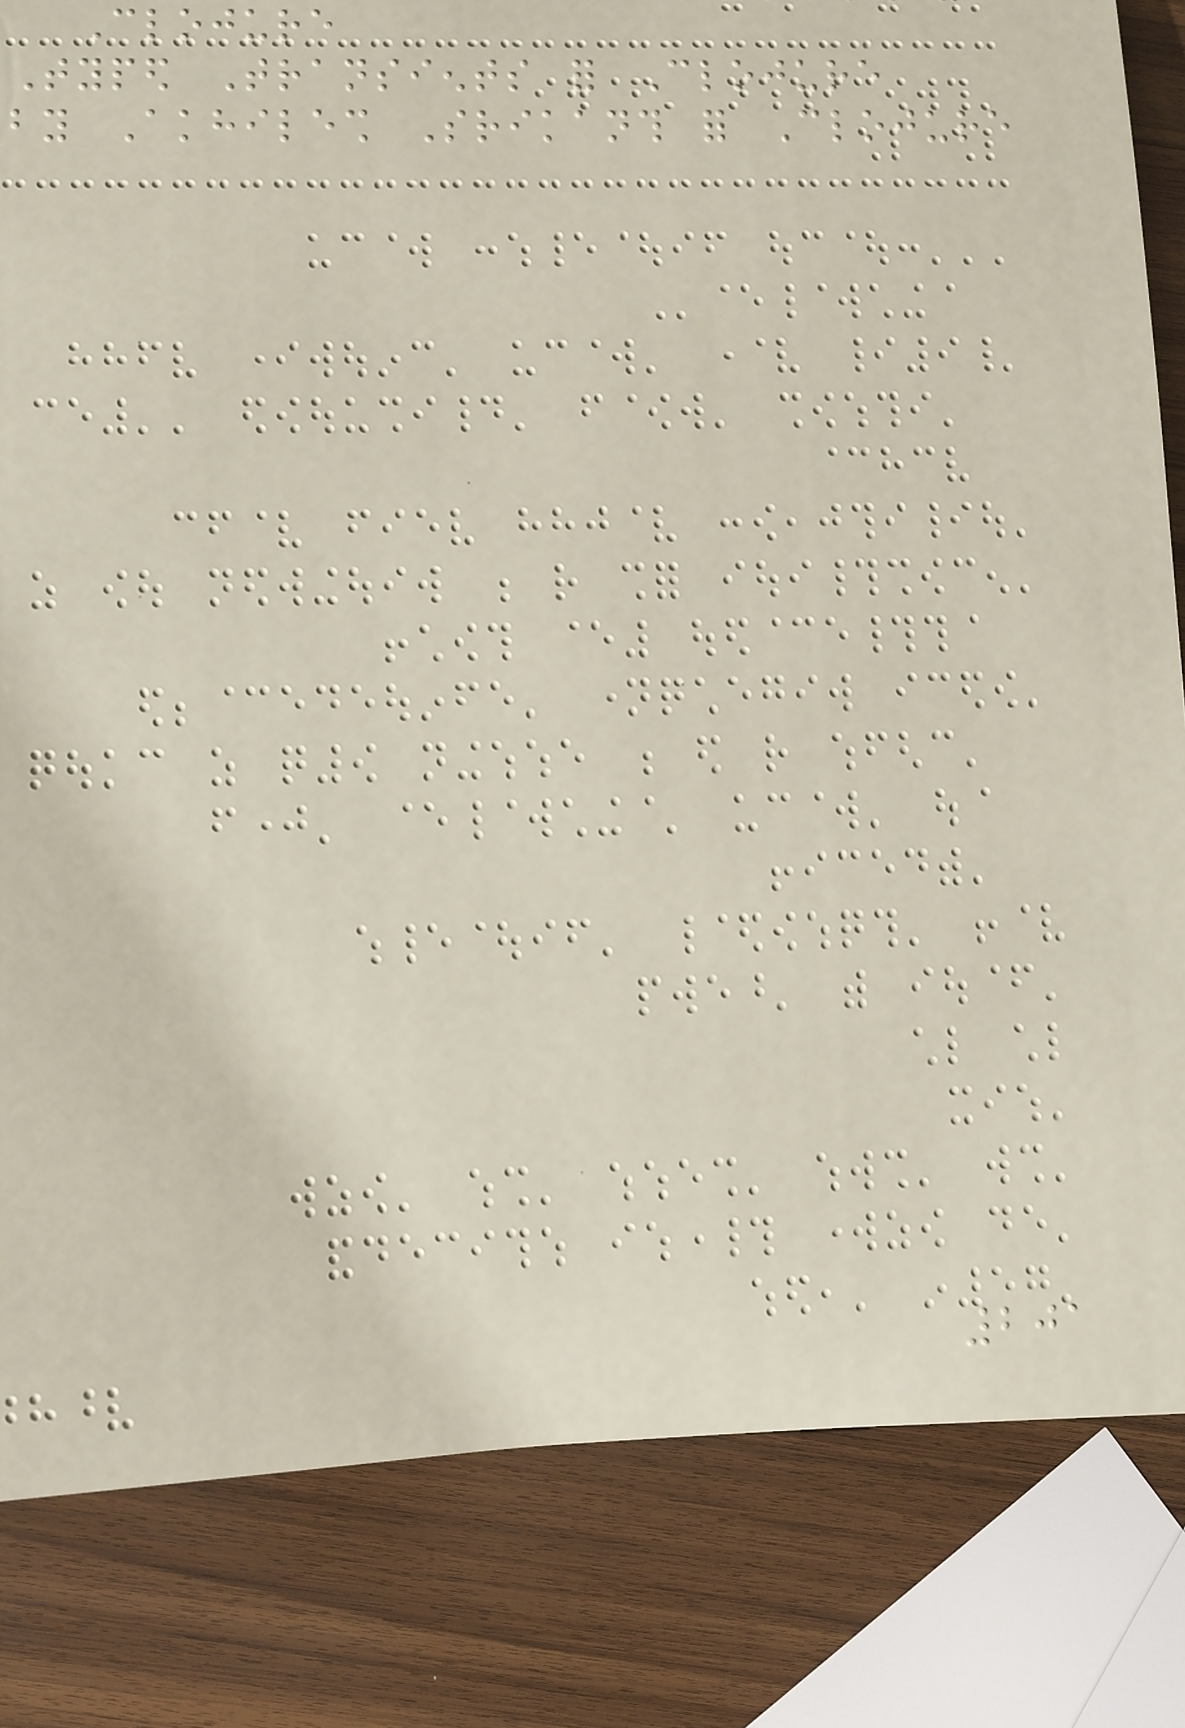Clojure
Typed Transients for Clojure
by Akhilesh Srikanth for Clojure
201
